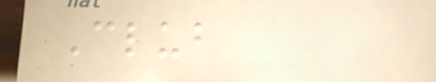Club
